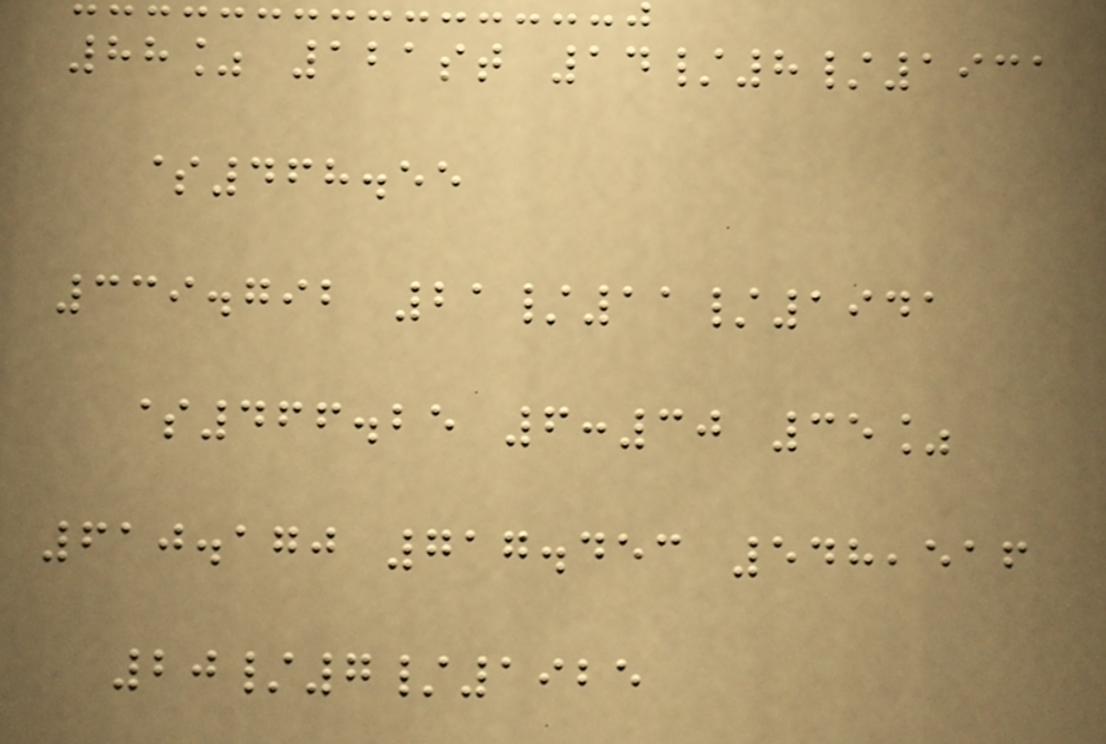88% 121st 14/8/1931
$468.55
339.792 21/11/1941
$466.25 6:30 35%
610.170 717.453 548,516
20/7/1925
